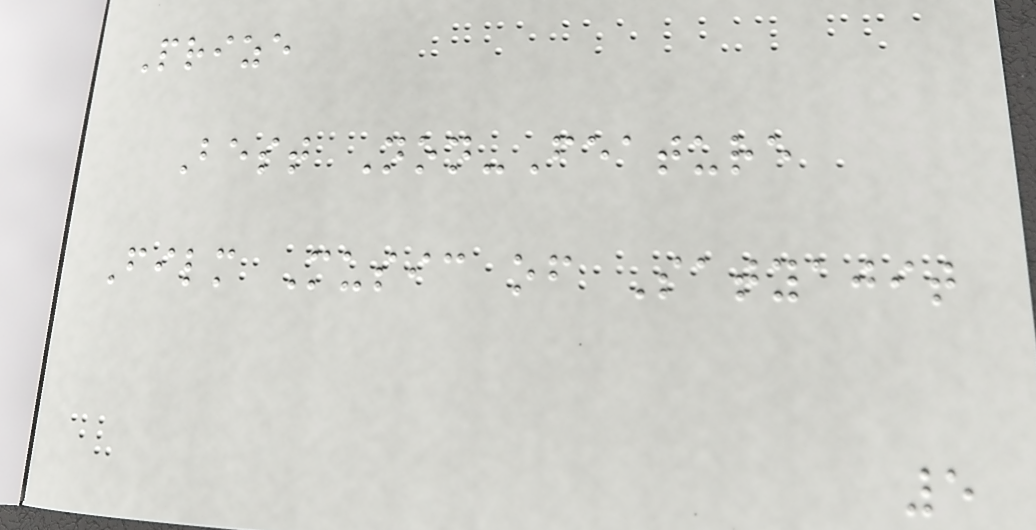Prize
Best Non-Feature
Film Music of Satyajit
5
